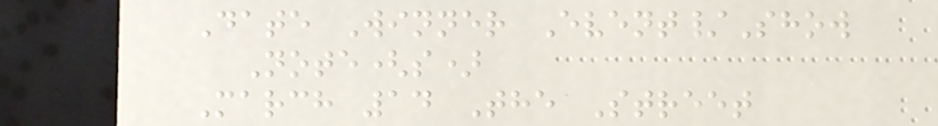Date Winner Event/Show
Note(s)
March 14 The Street
